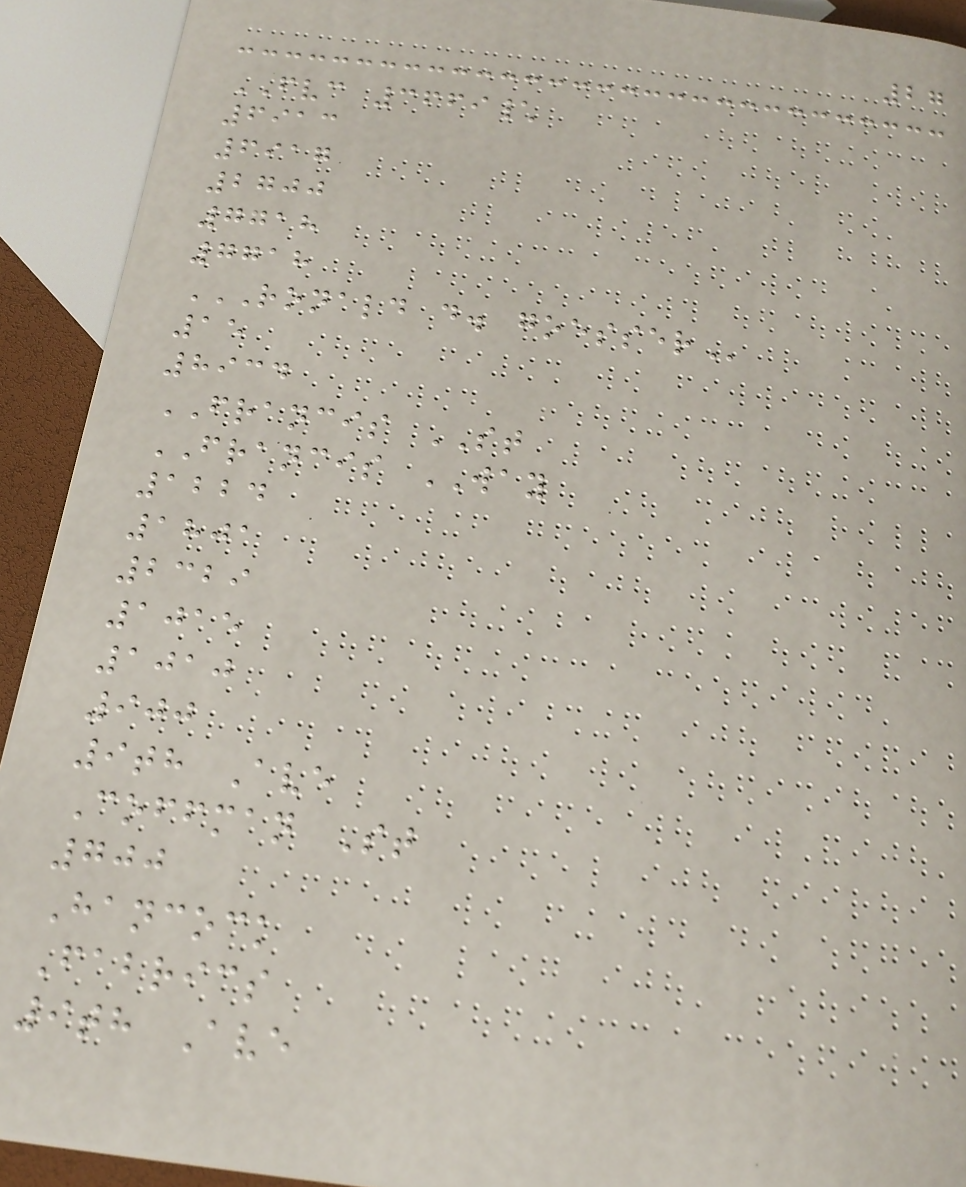27
FVC 3669\
6913
6917
2700
7718
7718
RONALD D. GOESSER
15
8934
FRANCIS ST
FRANCIS WAY
1224
1801
2329
1015
1010
900
9th Ave
Coffman St
700
Hancock
Fabrics
9th Ave
